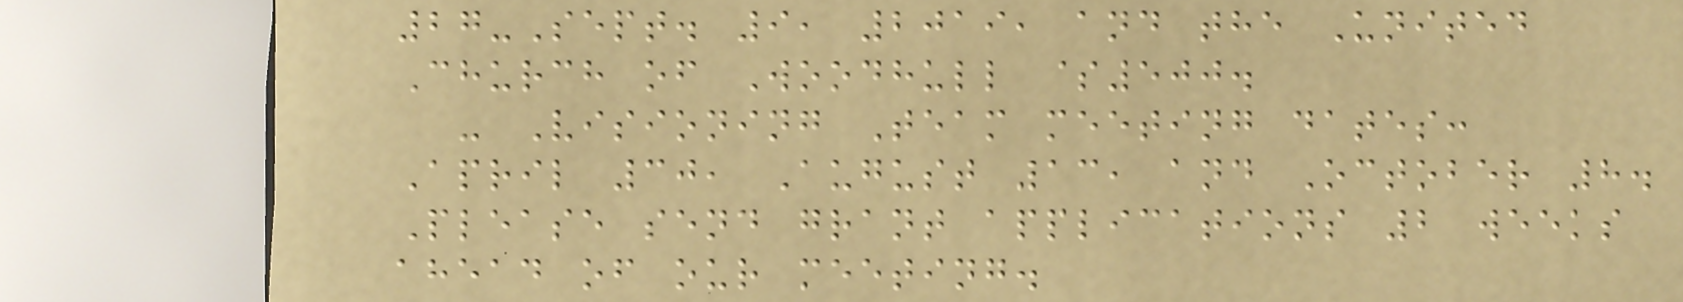27-Sept. 9, 2019, and the United
Church of Woodhull $500.
- Visioning Team meeting dates:
April 30, August 13, and October 8.
Please send grant applications 2 weeks
ahead of our meeting.
